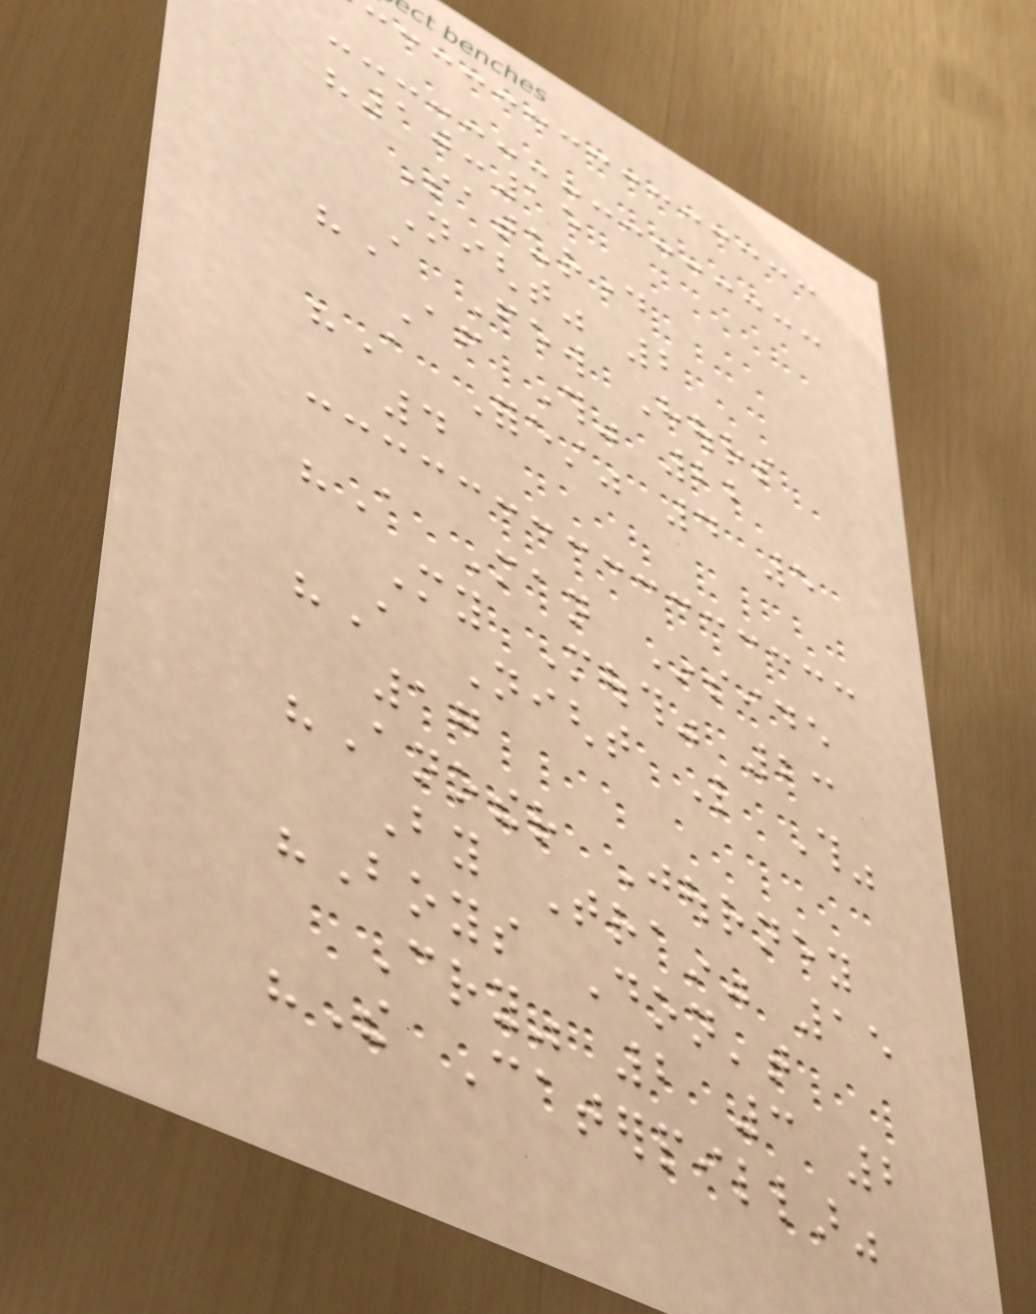"10:15
Saturday
Night" 2
"A Few Hours
After This" 22
"A Forest" 4 5
4
"A Man Inside
My Mouth" 23
"A Night Like This"
17
"Another Journey
By Train" 15
"Boys Don't
Cry" 2 3 2
"The Caterpillar"
